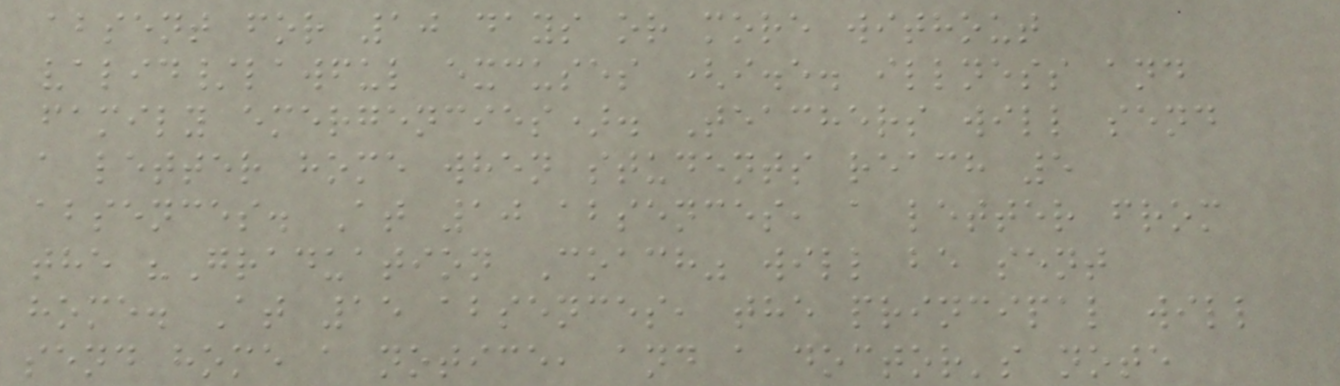absent for 10 days or more without
valid/lawful excuses (i.e. illness and
family emergencies). Teachers will send
a letter home when students reach 5
absences. At 10 absences, a letter from
the "Graduation Coach" will be sent
home. At 15 absences, the principal will
send home a notice, and a doctor's note
